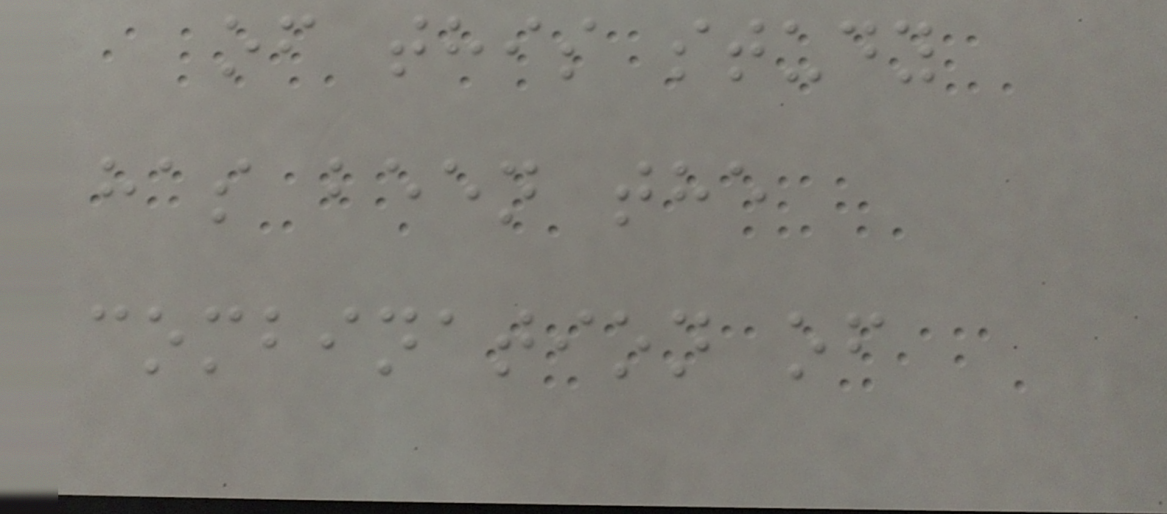of this study
has been the
combination of
